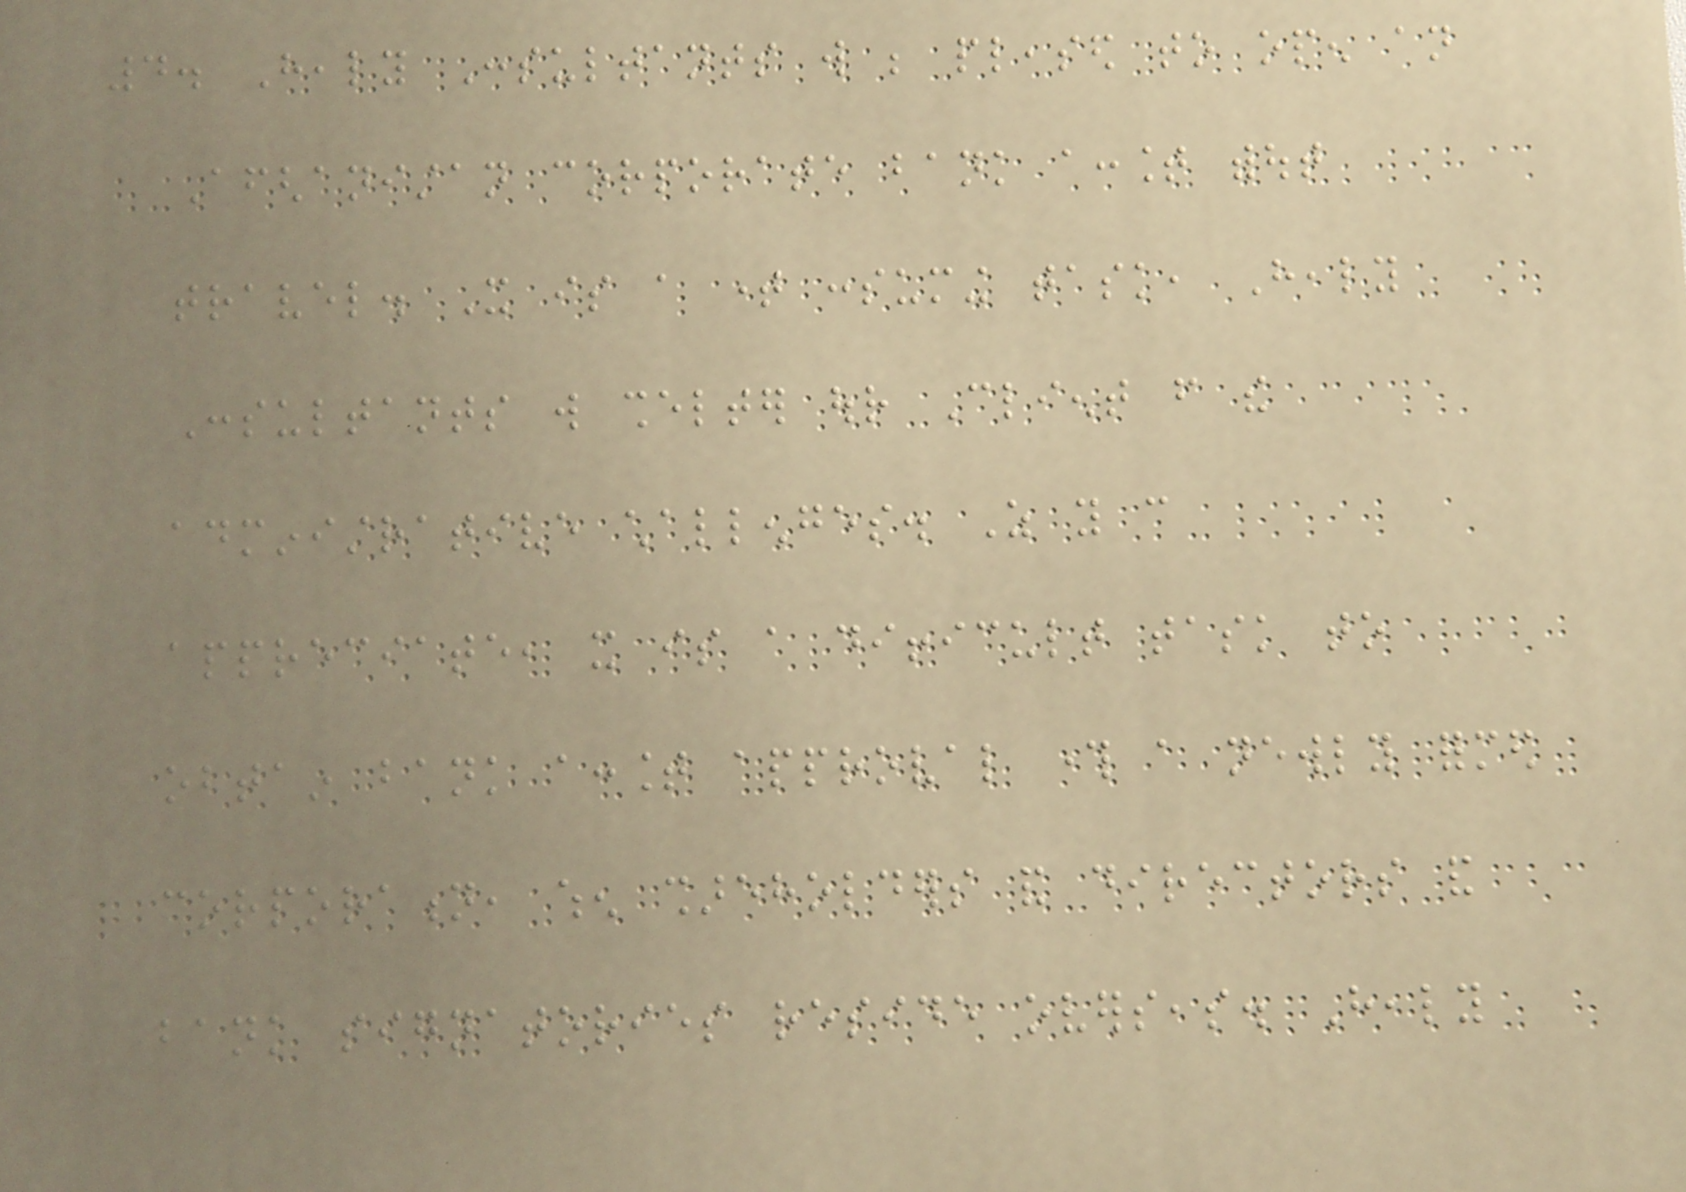4. Healy Consultants will be pleased to open an
Afghanistan corporate bank account without
travel. It is a time consuming task, Healy
Consultants will shelter our Client from the
administrative challenges. As you can
appreciate, it is a difficult task to
obtain bank account approval through a newly formed
corporation, when shareholders and directors and
bank signatories reside overseas. Healy
